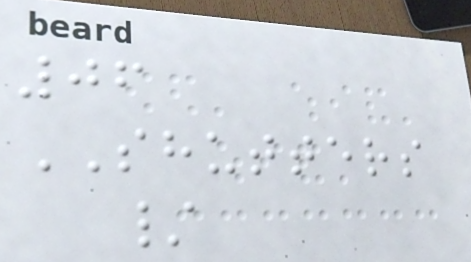06
SHUTTERS
/
